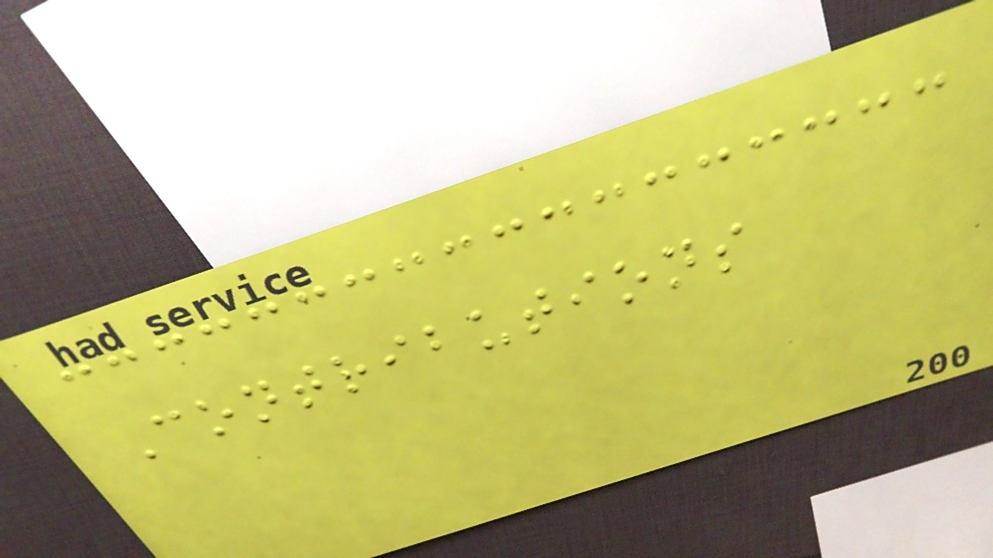Contributions
